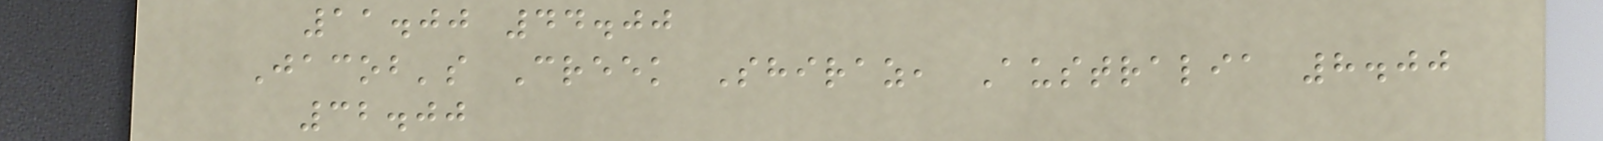11.00 44.00
Jacob's Creek Shiraz, Australia 8.00
32.00
